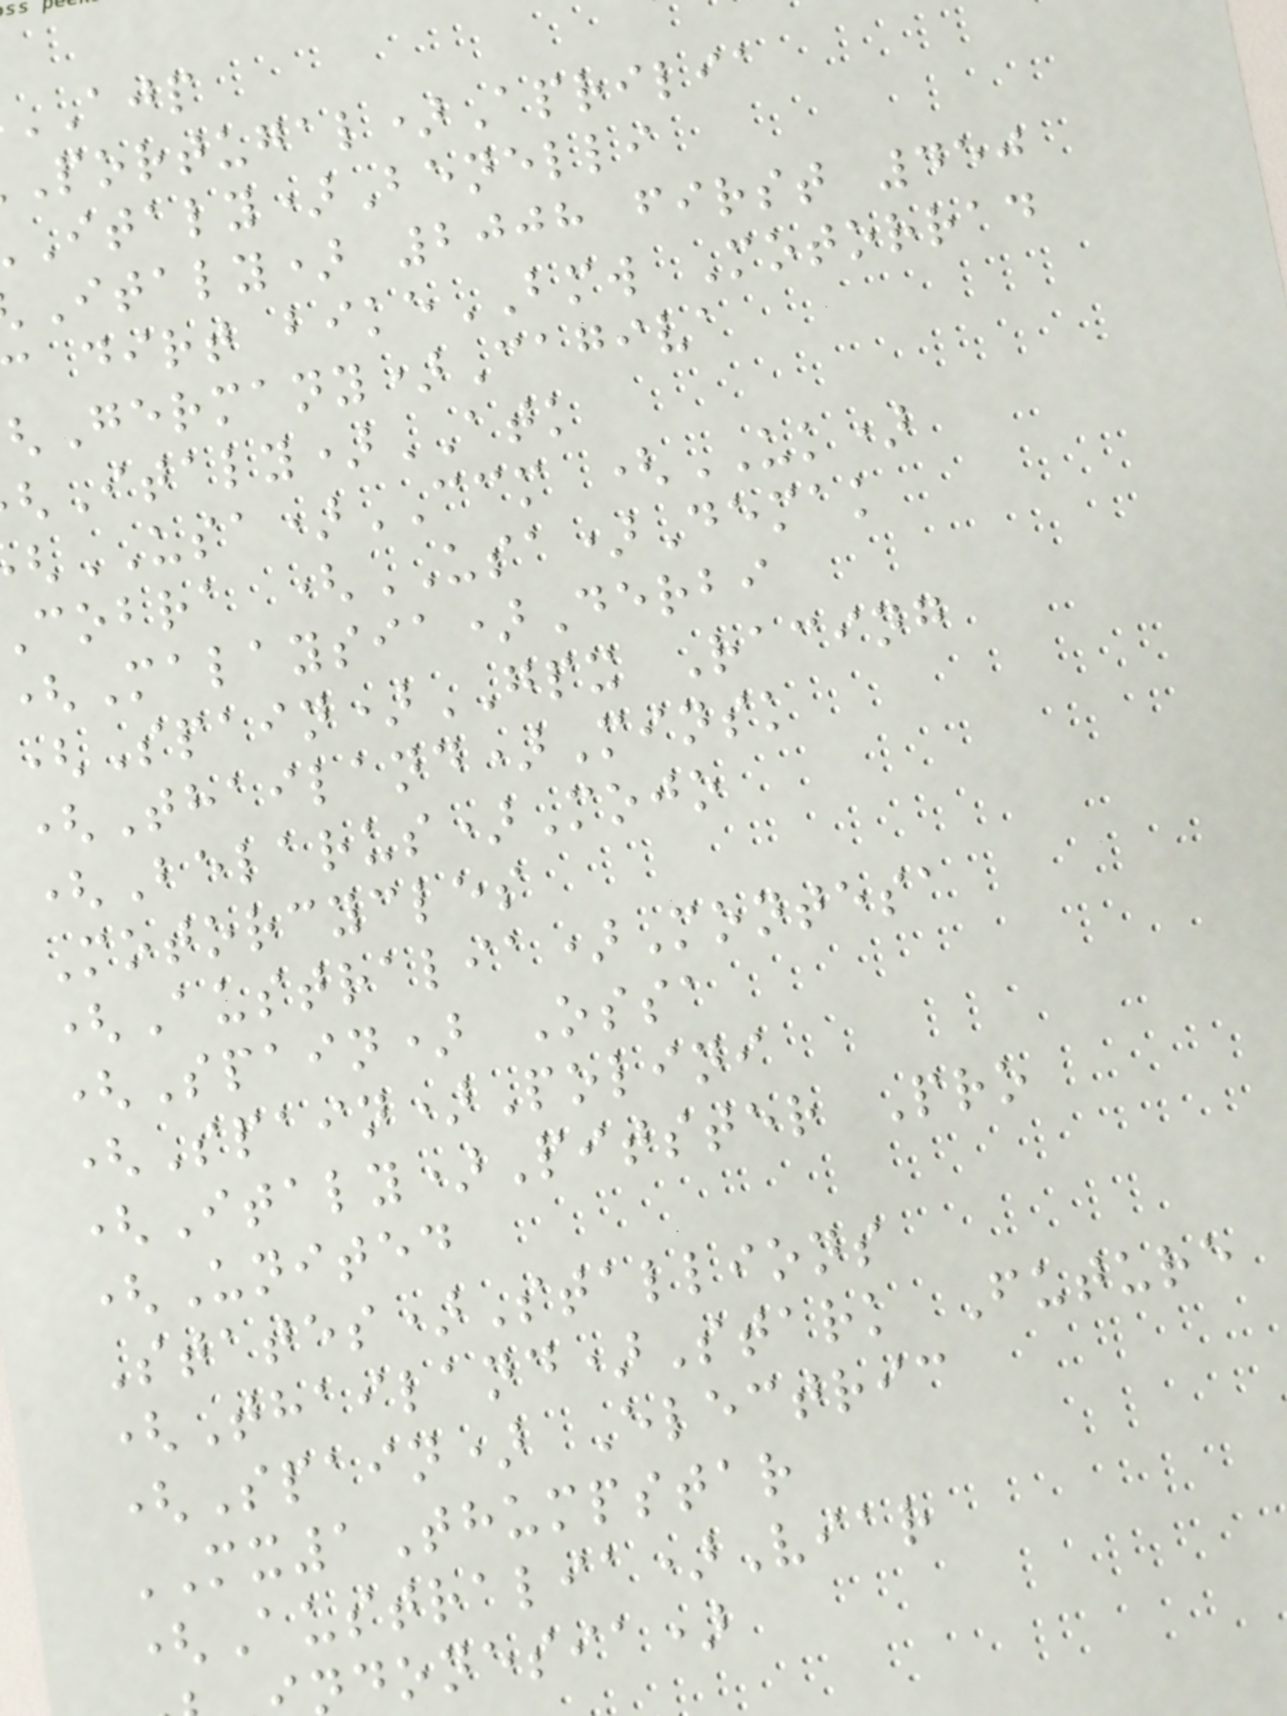AJP
Portugal)Aprilia
Italy)Benelli
Italy) 2008 first 450
dirt bikeBMW Motorrad
Germany)Cagiva
Italy)ATK
USA)CCM (UK)
cobra (USA)Demak
(Malaysia)Derbi
(Spain)GPX Racing
(Thailand)Minsk
(Belarus)Mojo
Motorcycles
(Australia)Montesa
(Spain) Ossa
(Spain)Polini
(Italy)Pitster Pro
(United
States)Stallions
(Thailand)Stark Future
(Spain) Electric
MX1Thumpstar
(Australia)Viar
donesia)
